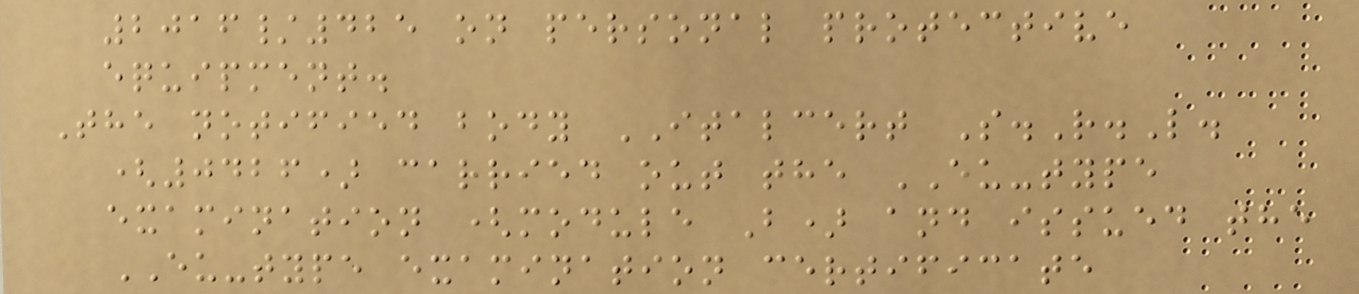2016/425 on personal protective
equipment.
The notified body ITALCERT S.R.L.
(0426) carried out the EU-type
examination (module B) and issued the
EU-type examination certificate
